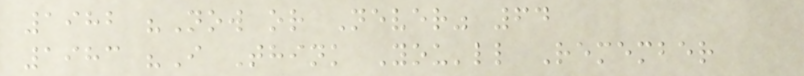1982 "Now or Never" 64
1983 "I Think You'll Remember
